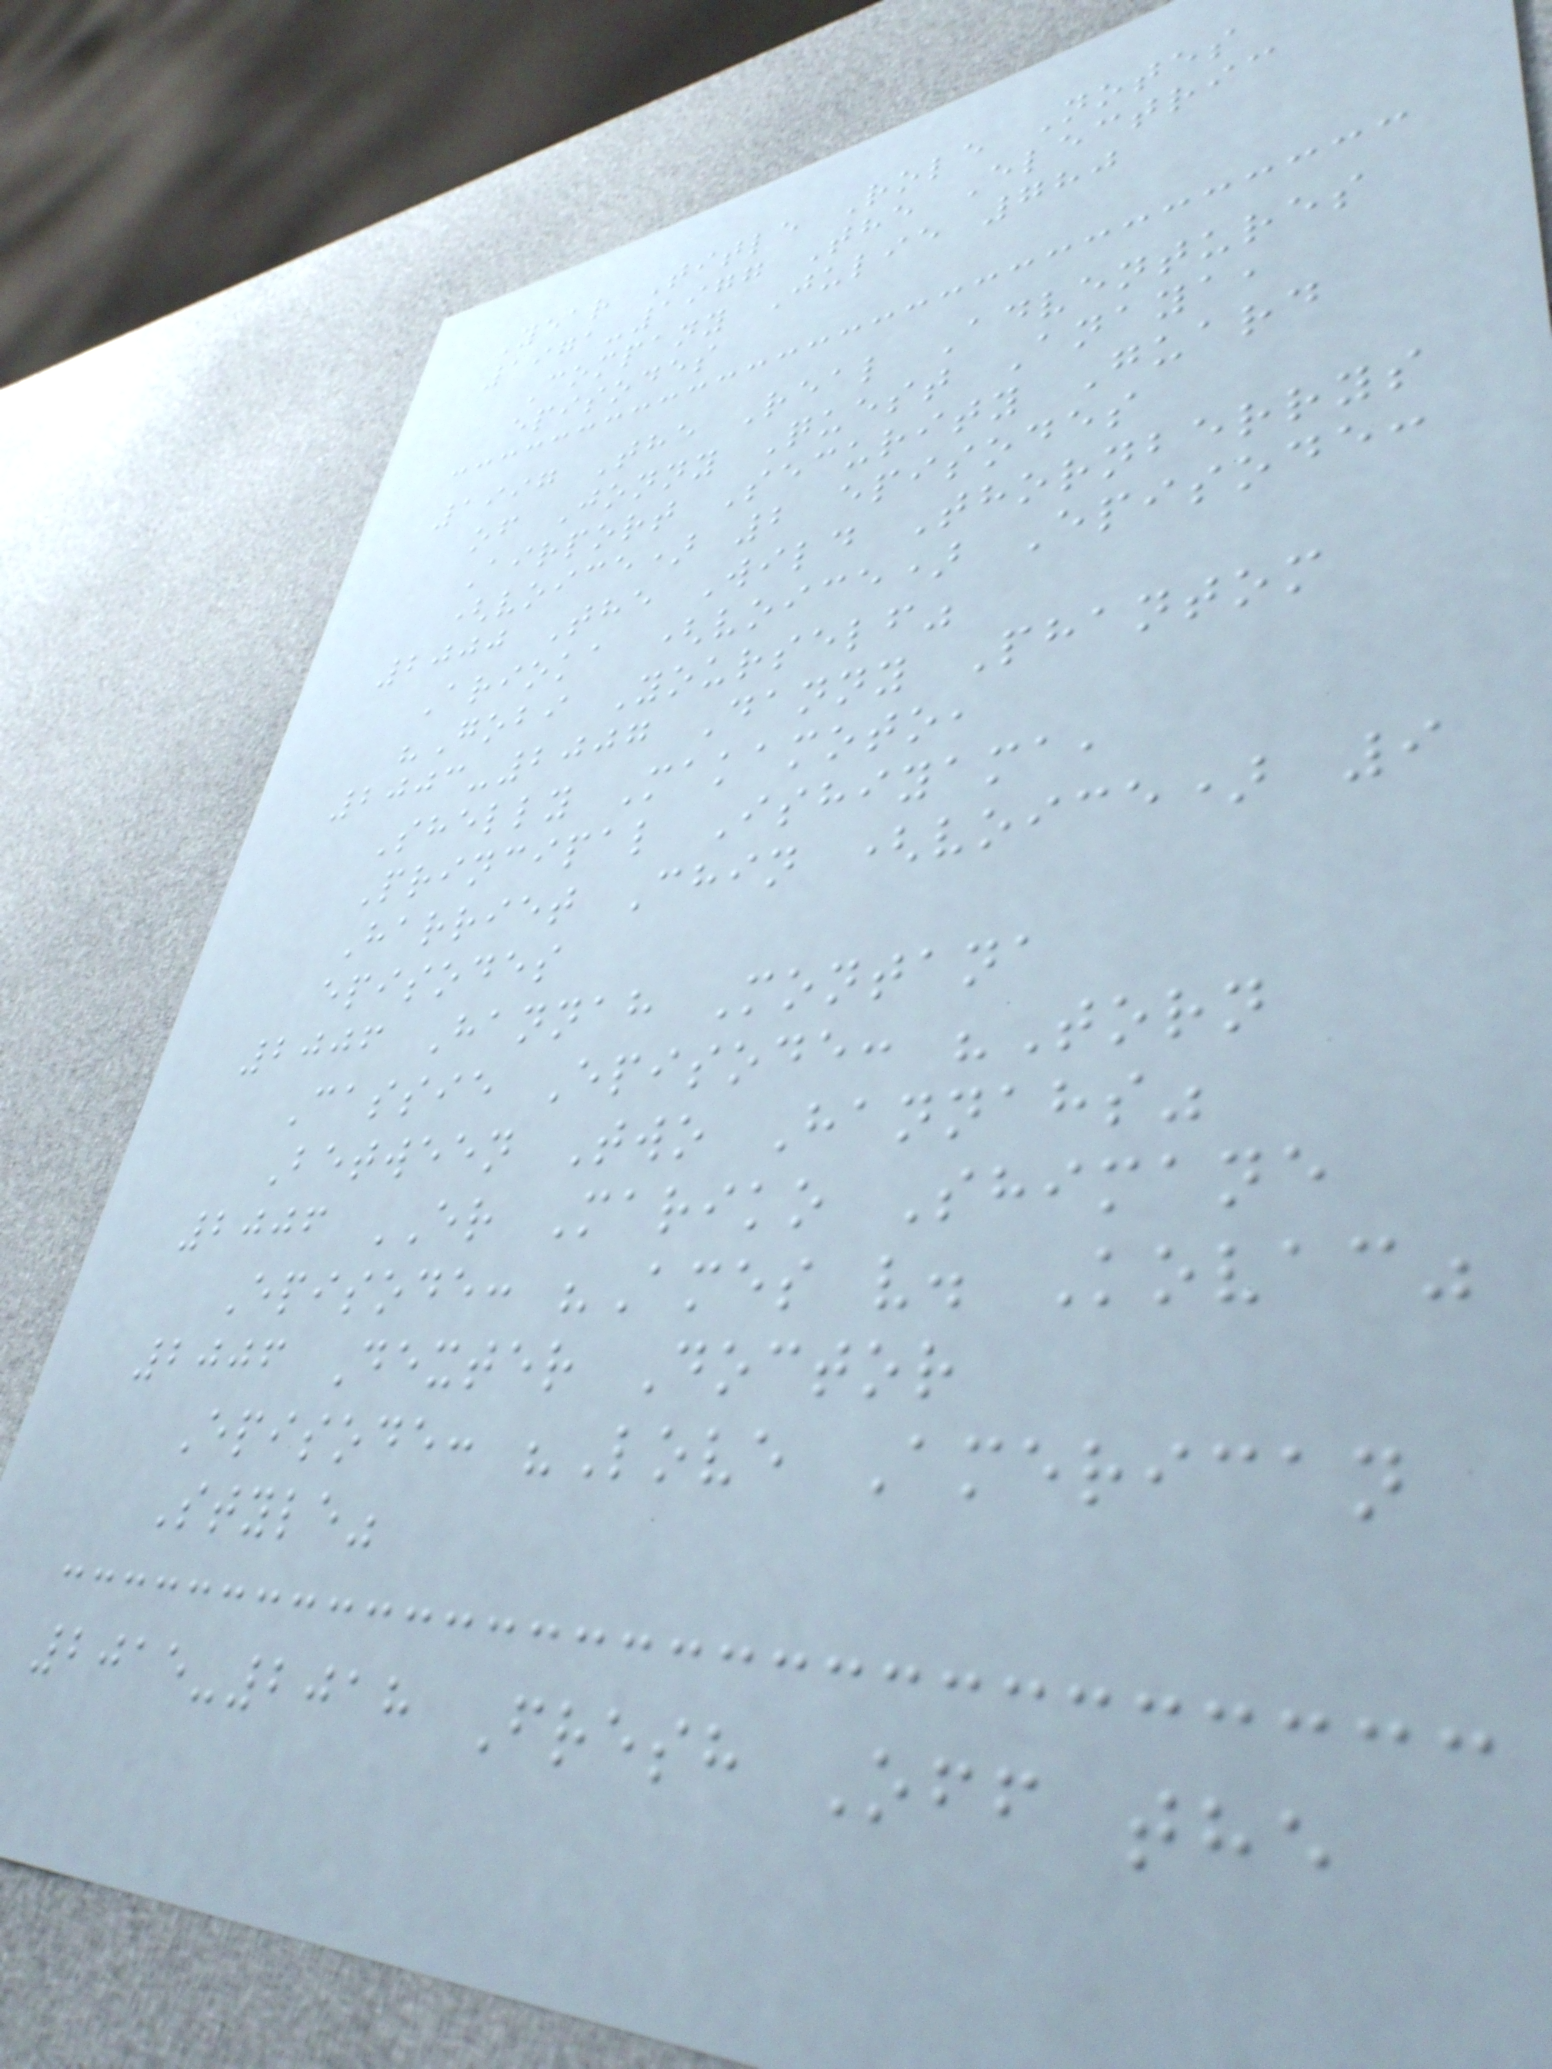Year Title Role Notes
1971-1977 The Electric
Company Julie 780
episodes
1997 The Real Adventures
of Jonny Quest Anaya,
Airport Security Guard
(voice) 2 episodes
2000 The Wild Thornberrys
Arioka (voice) Episode:
"Gobi Yourself"
2003-2007 Danny Phantom
Shelly Makamoto,
Principal Ishiyama,
Harriet Chin (voice) 9
episodes
2006 Hannah Montana
Cassie Episode: "Torn
Between Two Hannahs"
2006 ER Mariko Shimane
Episode: "Ames v. Kovac"
2006 Dexter Doctor
Episode: "Love American
Style"
2015-2018 Fresh Off the
